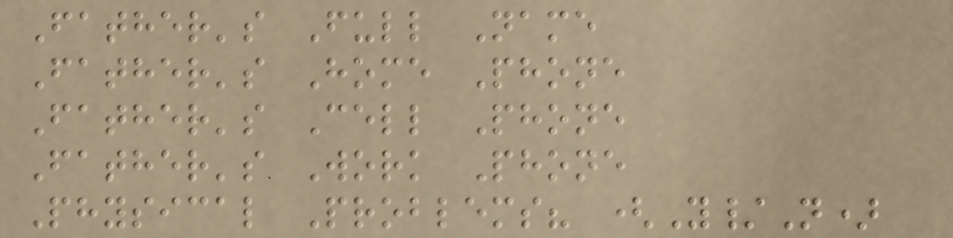Father's Full Name
Father's Home Phone
Father's Cell Phone
Father's Work Phone
Physical Problems? (Y/N)
